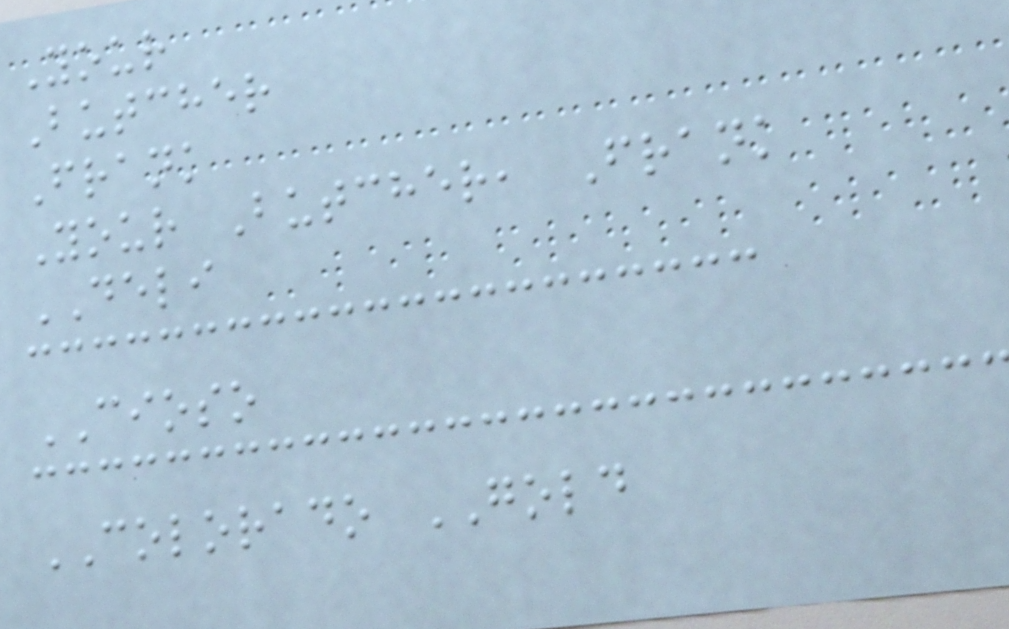Your
Butcher
Frank
Your Butcher, Frank
DELI
CIOSO
COLORADO GOLD
